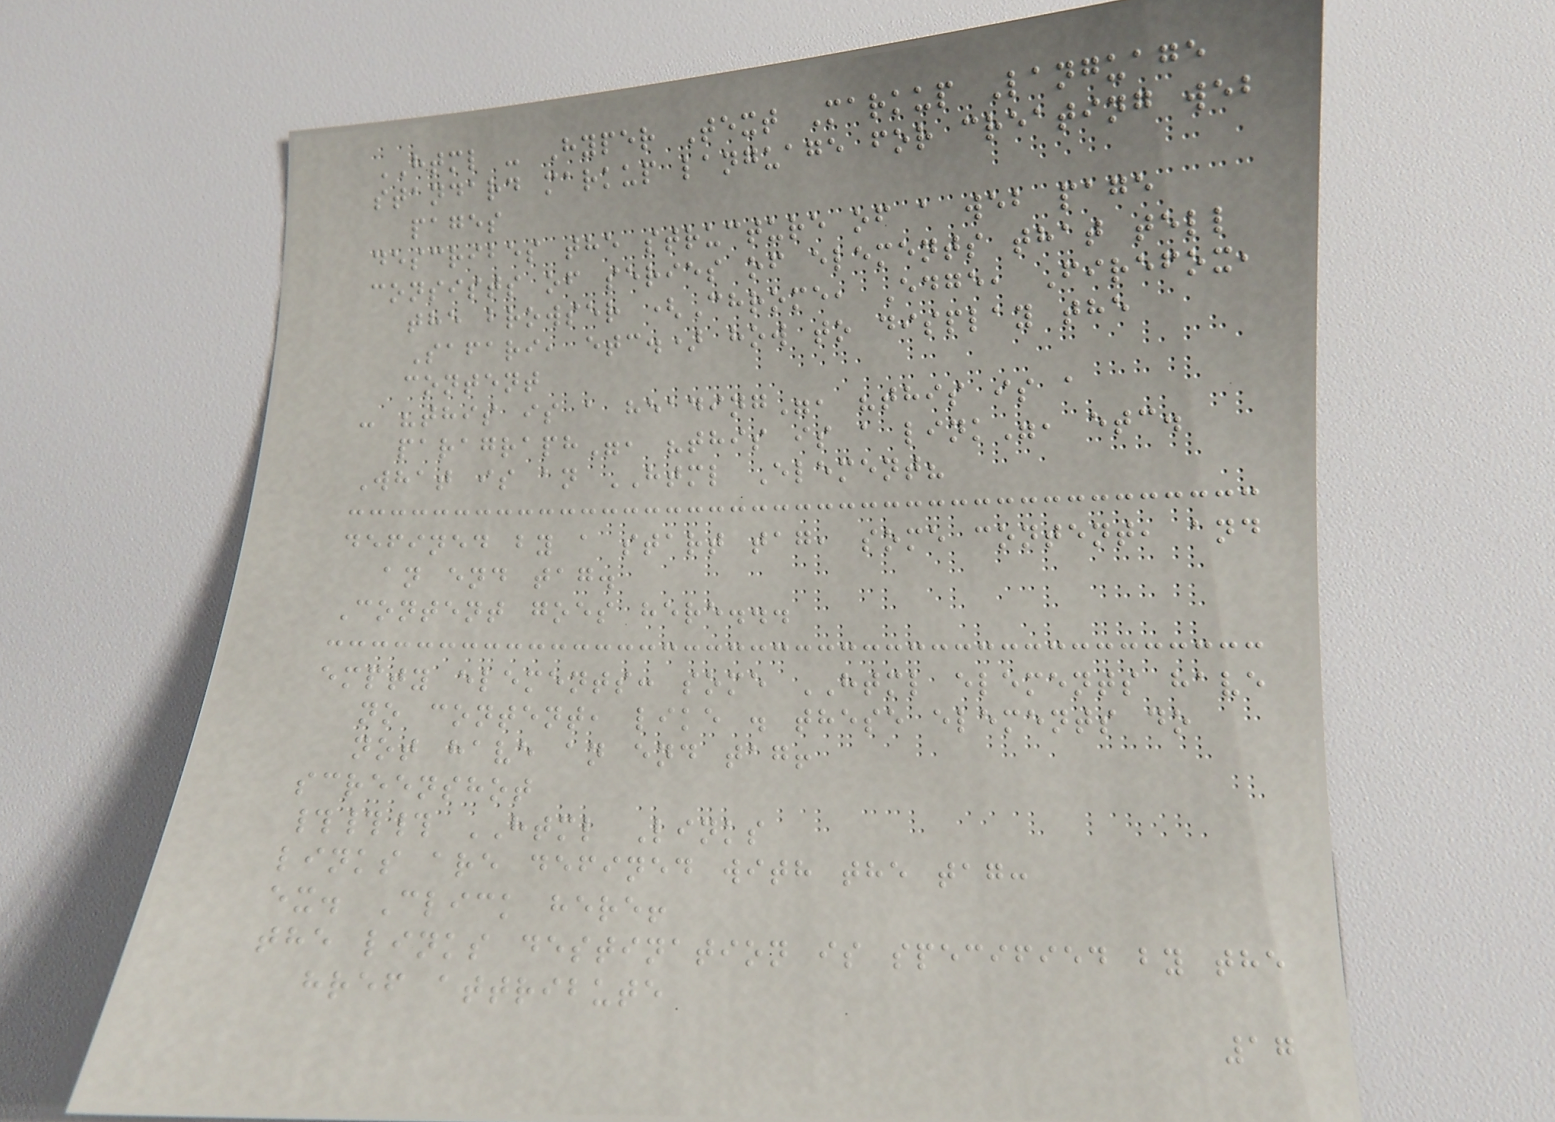HTML - Hyper Text Markup Language
standard markup language for creating web
pages
describes the structure of a web page
consists of series of elements that tell
the browser (Chrome, Edge, Firefox,
Safari, etc.) how to display the
content
- "this is a heading", "this is a
paragraph", "this is a link", etc.
What is an HTML Element?
defined by a start tag, some content, and
an end tag.
Content goes here...
empty elements: some HTML elements have
no content, like . these elements do
not have an end tag!
screenshot
### HTML Links
links are defined with the tag:
ex. Click here!
the links destination is specified by the
href attribute
17
